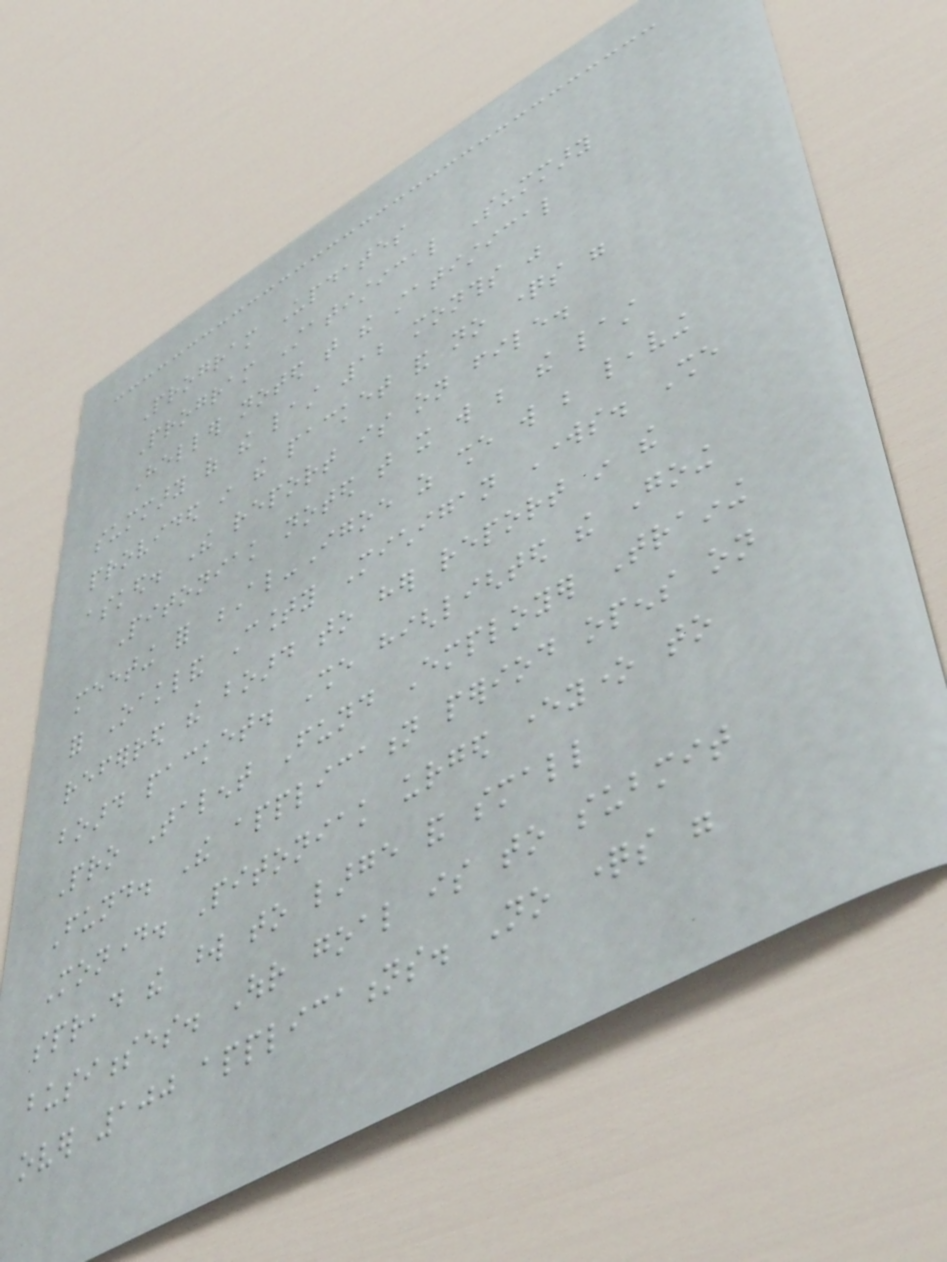Program Updates
Program Statistical Summary
Heller noted that the statistical
summary of the last 12 months was
provided in the packet and no questions were
asked. The report is on file.
Pitoniak noted that it will be the last
meeting for Al-Igoe as she will be leaving
for Oakland County Michigan Works. She
referred the board to her report in the
board packet. She highlighted the Going
Pro Talent Fund Employer Training
Fund. The application period opens on
Monday. Pitoniak urged everyone to
spread the word to large and small
businesses. Our goal is to submit
over 100 applications. No questions were
